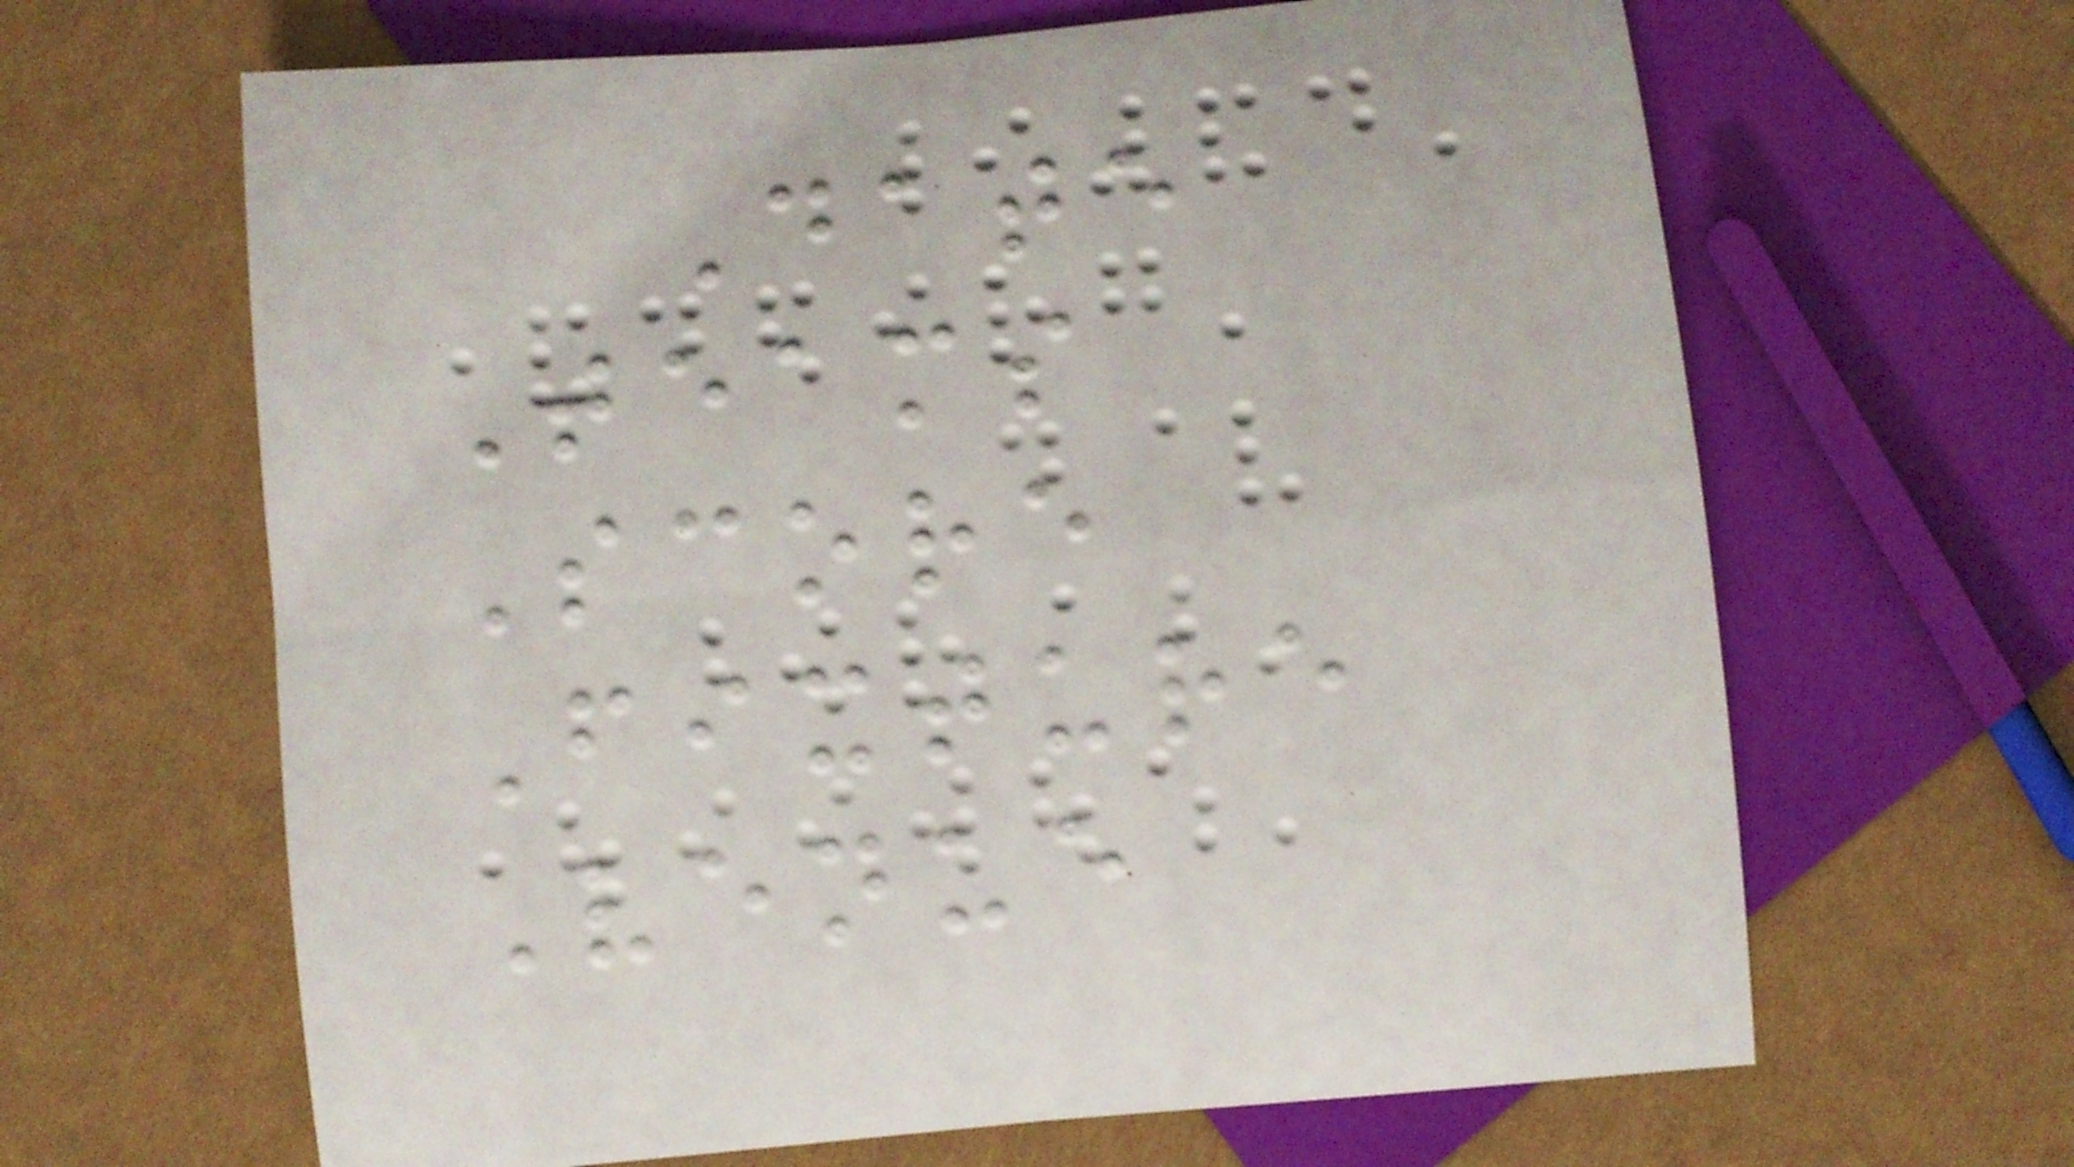Date
Teams
Score
Fixture
Venue
